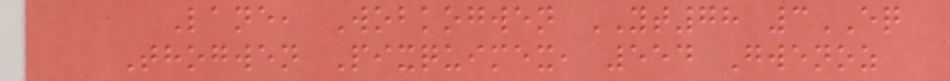Lane, Wobkogwen YT78 3EQ
Thogwen Pixquimex, 554 Gwenoz
